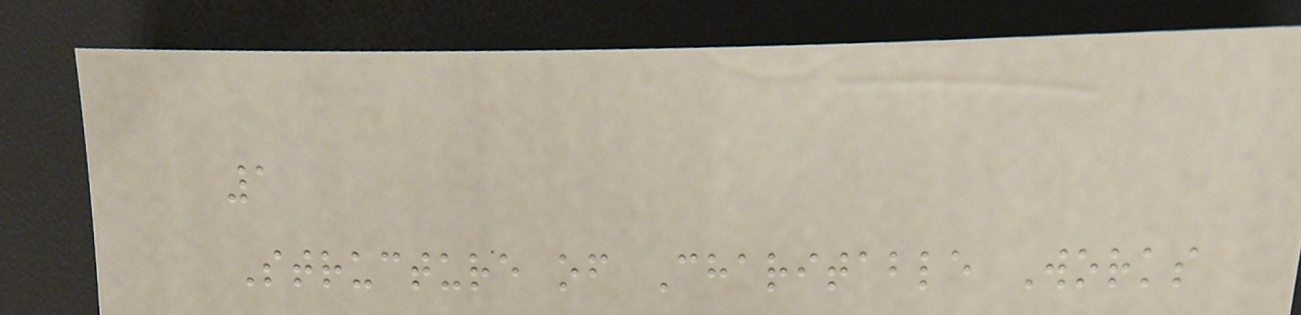1
Structure of Charitable Works
